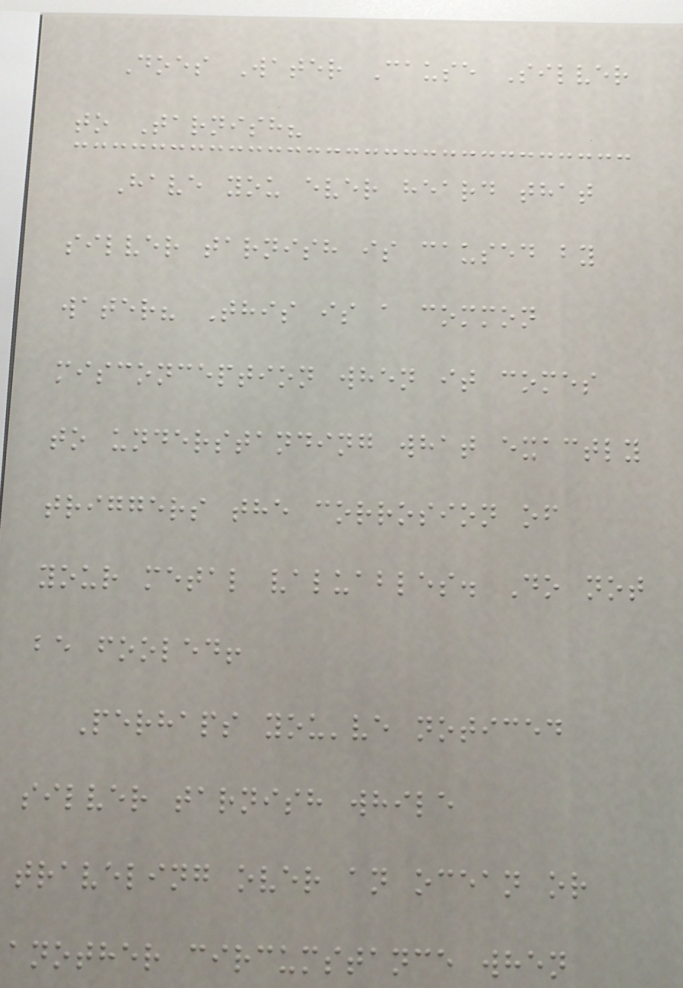Does Water Cause Silver
to Tarnish?
Have you ever heard that
silver tarnish is caused by
water? This is a common
misconception when it comes
to understanding what exactly
triggers the corrosion of
your metal valuables. Do not
be fooled!
Perhaps you've noticed
silver tarnish while
traveling over an ocean or
another circumstance when
